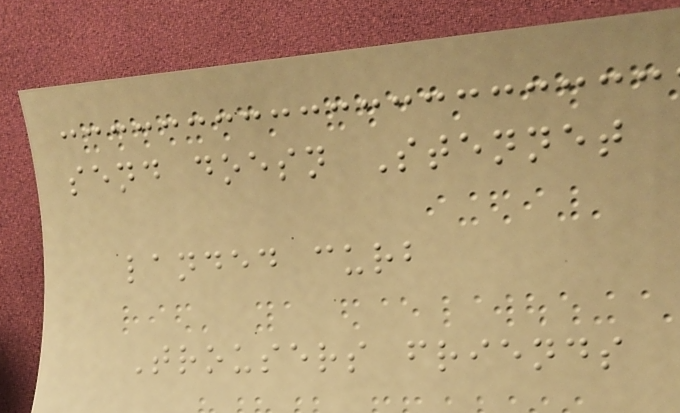send doesn Stennet
landed curb
Trousers friends
